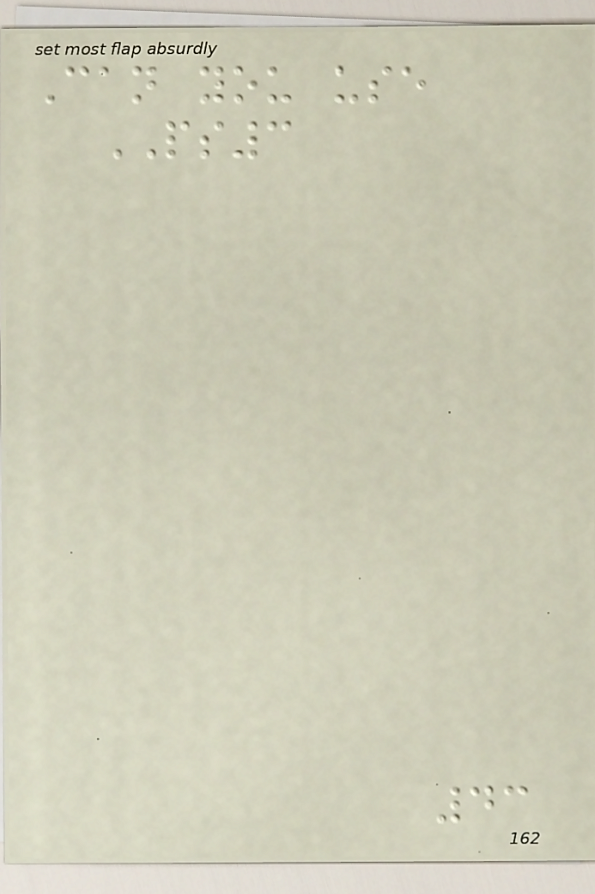Can you use
PS3
43
